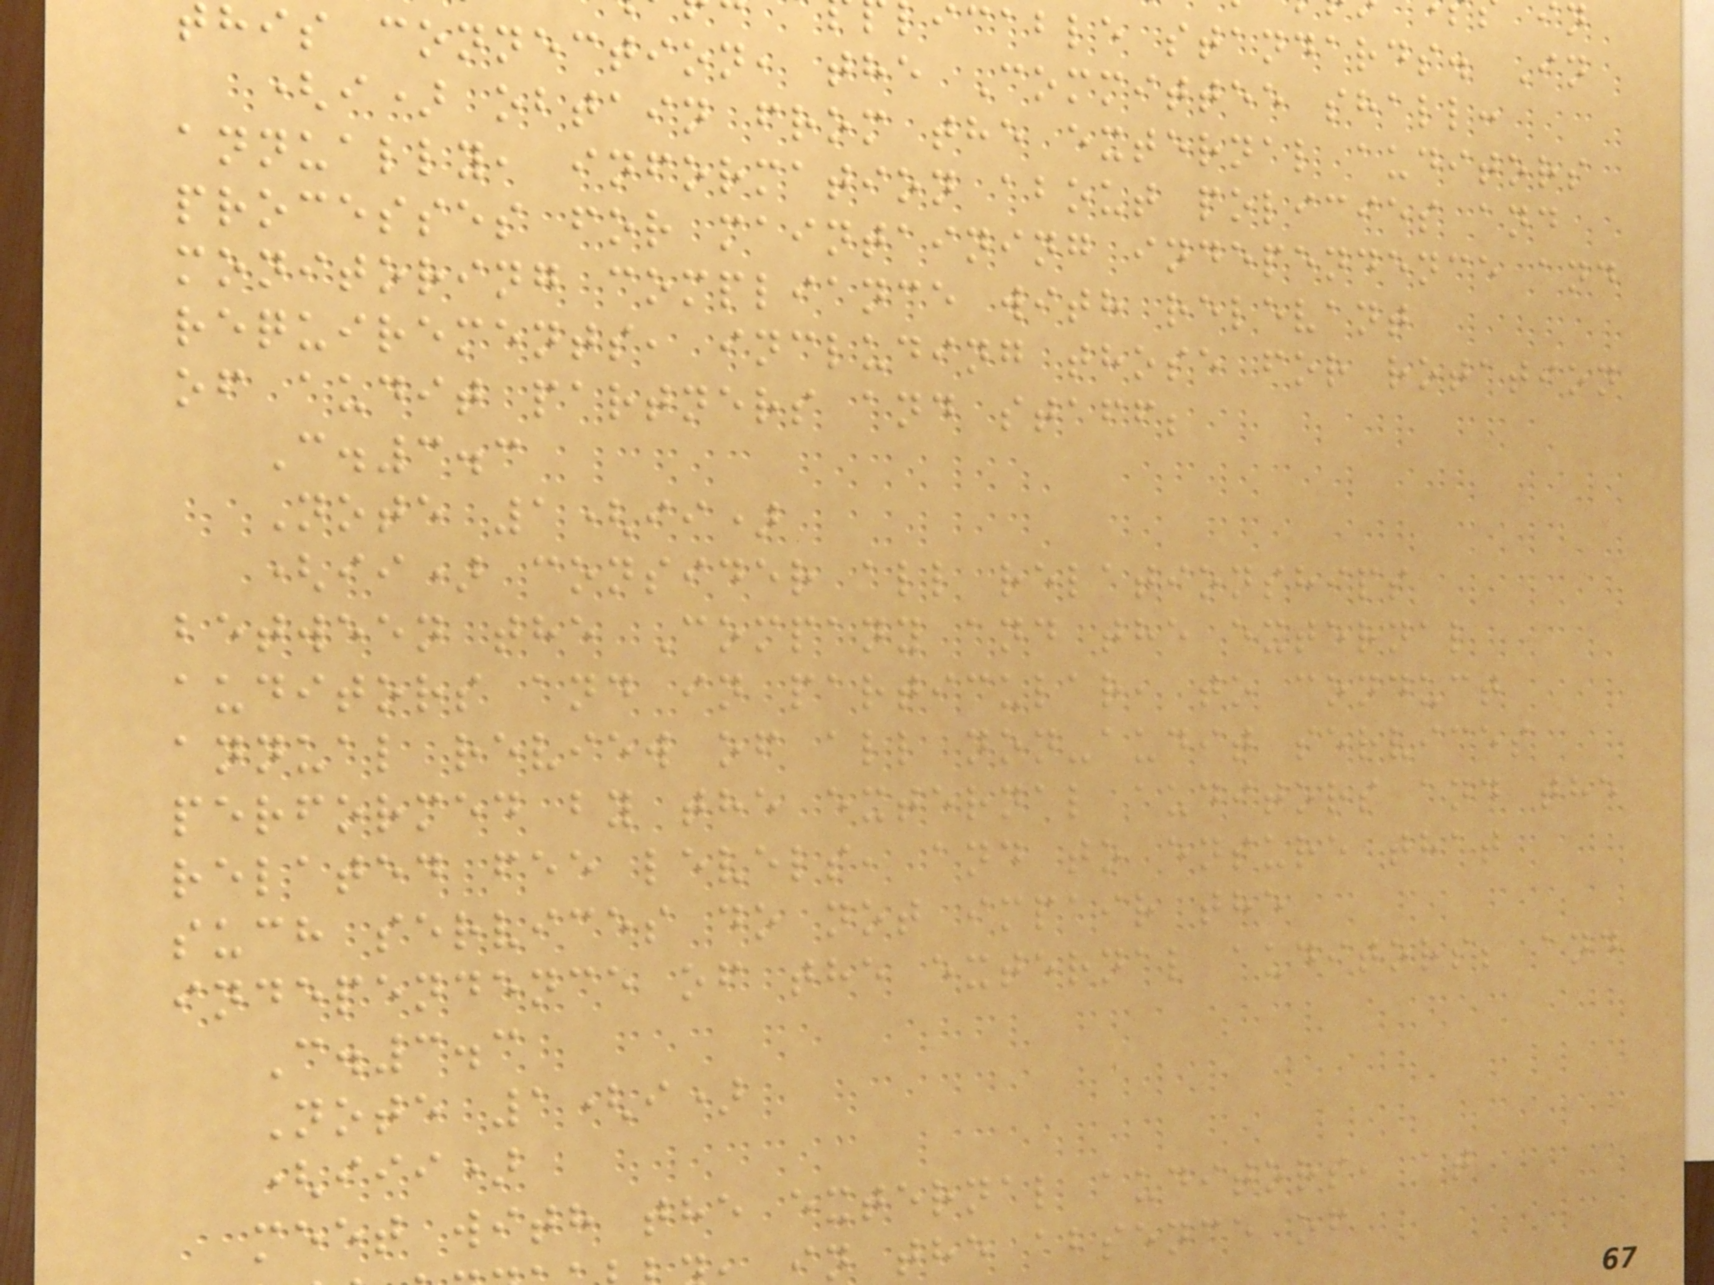icable standards. In
his connection, the Committee shall:
(i) obtain from the external auditors
annually, information about policies and
processes for maintaining independence and
monitoring compliance with relevant
requirements, including those for rotation
of audit partners and staff;
C.3.3
Note 1(ii)
(ii) consider all relationships
between the Company and the external
auditors and in particular, to conduct
annual review of all non-audit services
performed by the external auditors and the
related fee levels, and to ensure that
such services do not impair the
independence of the external auditors; and
C.3.3
Note 1(i)
(iii)
meet with the external auditors, at
in the absence of
